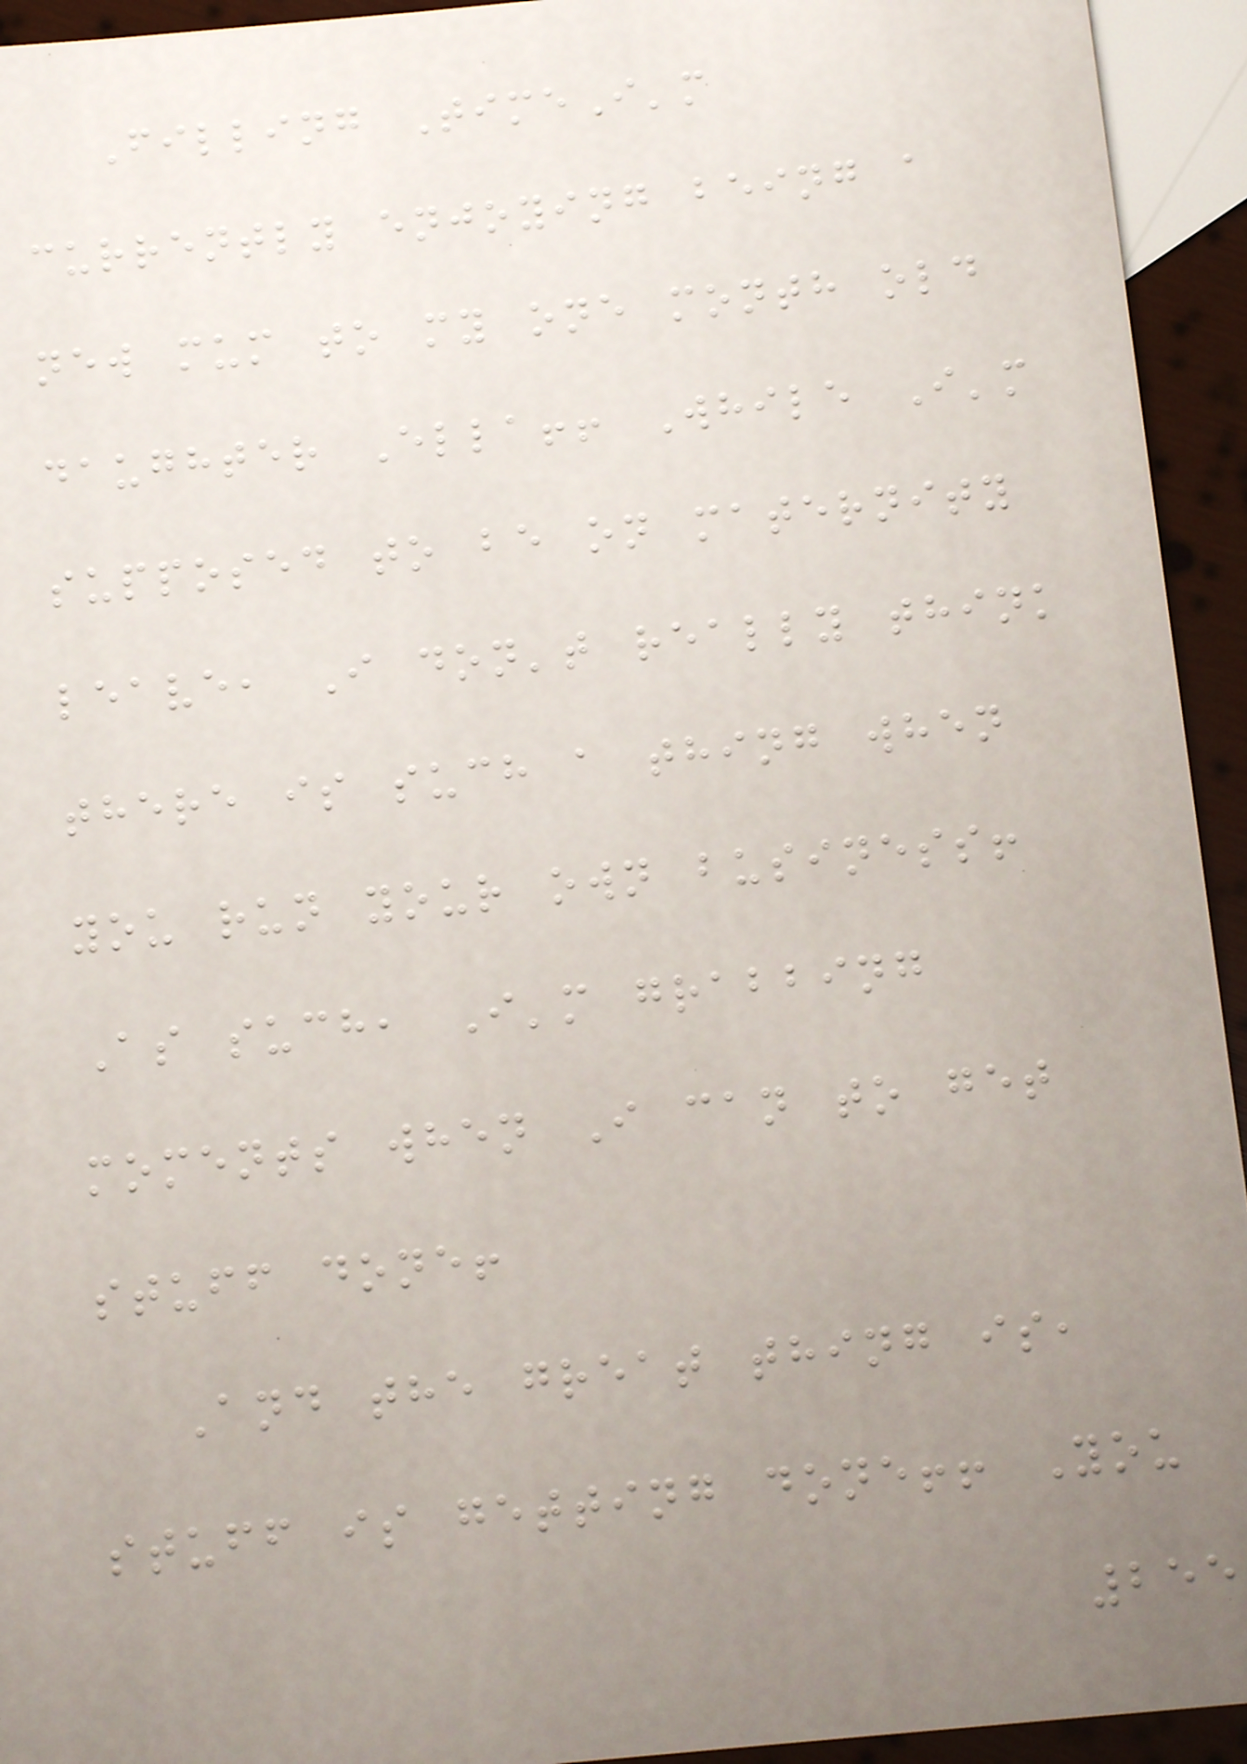Filling TimeI'm
currently enjoying being a
new mum to my one month old
daughter Ella!! While I'm
supposed to be on maternity
leave, I don't really think
there is such a thing when
you run your own business!
As such, I'm grabbing
moments when I can to get
stuff done!
And the great thing is,
stuff is getting done!! You
255
